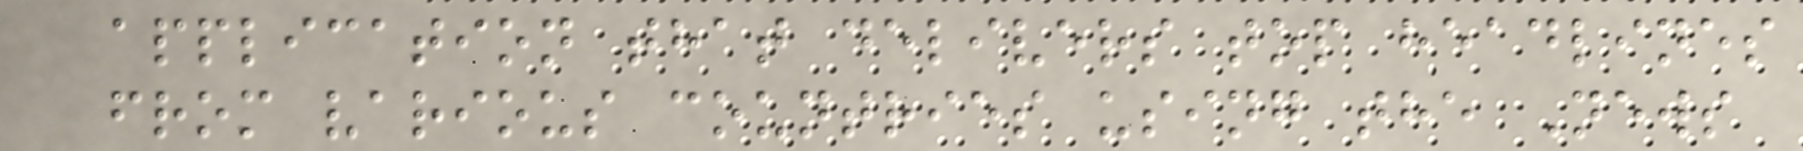application that delivers top headlines
from various countries using the News
